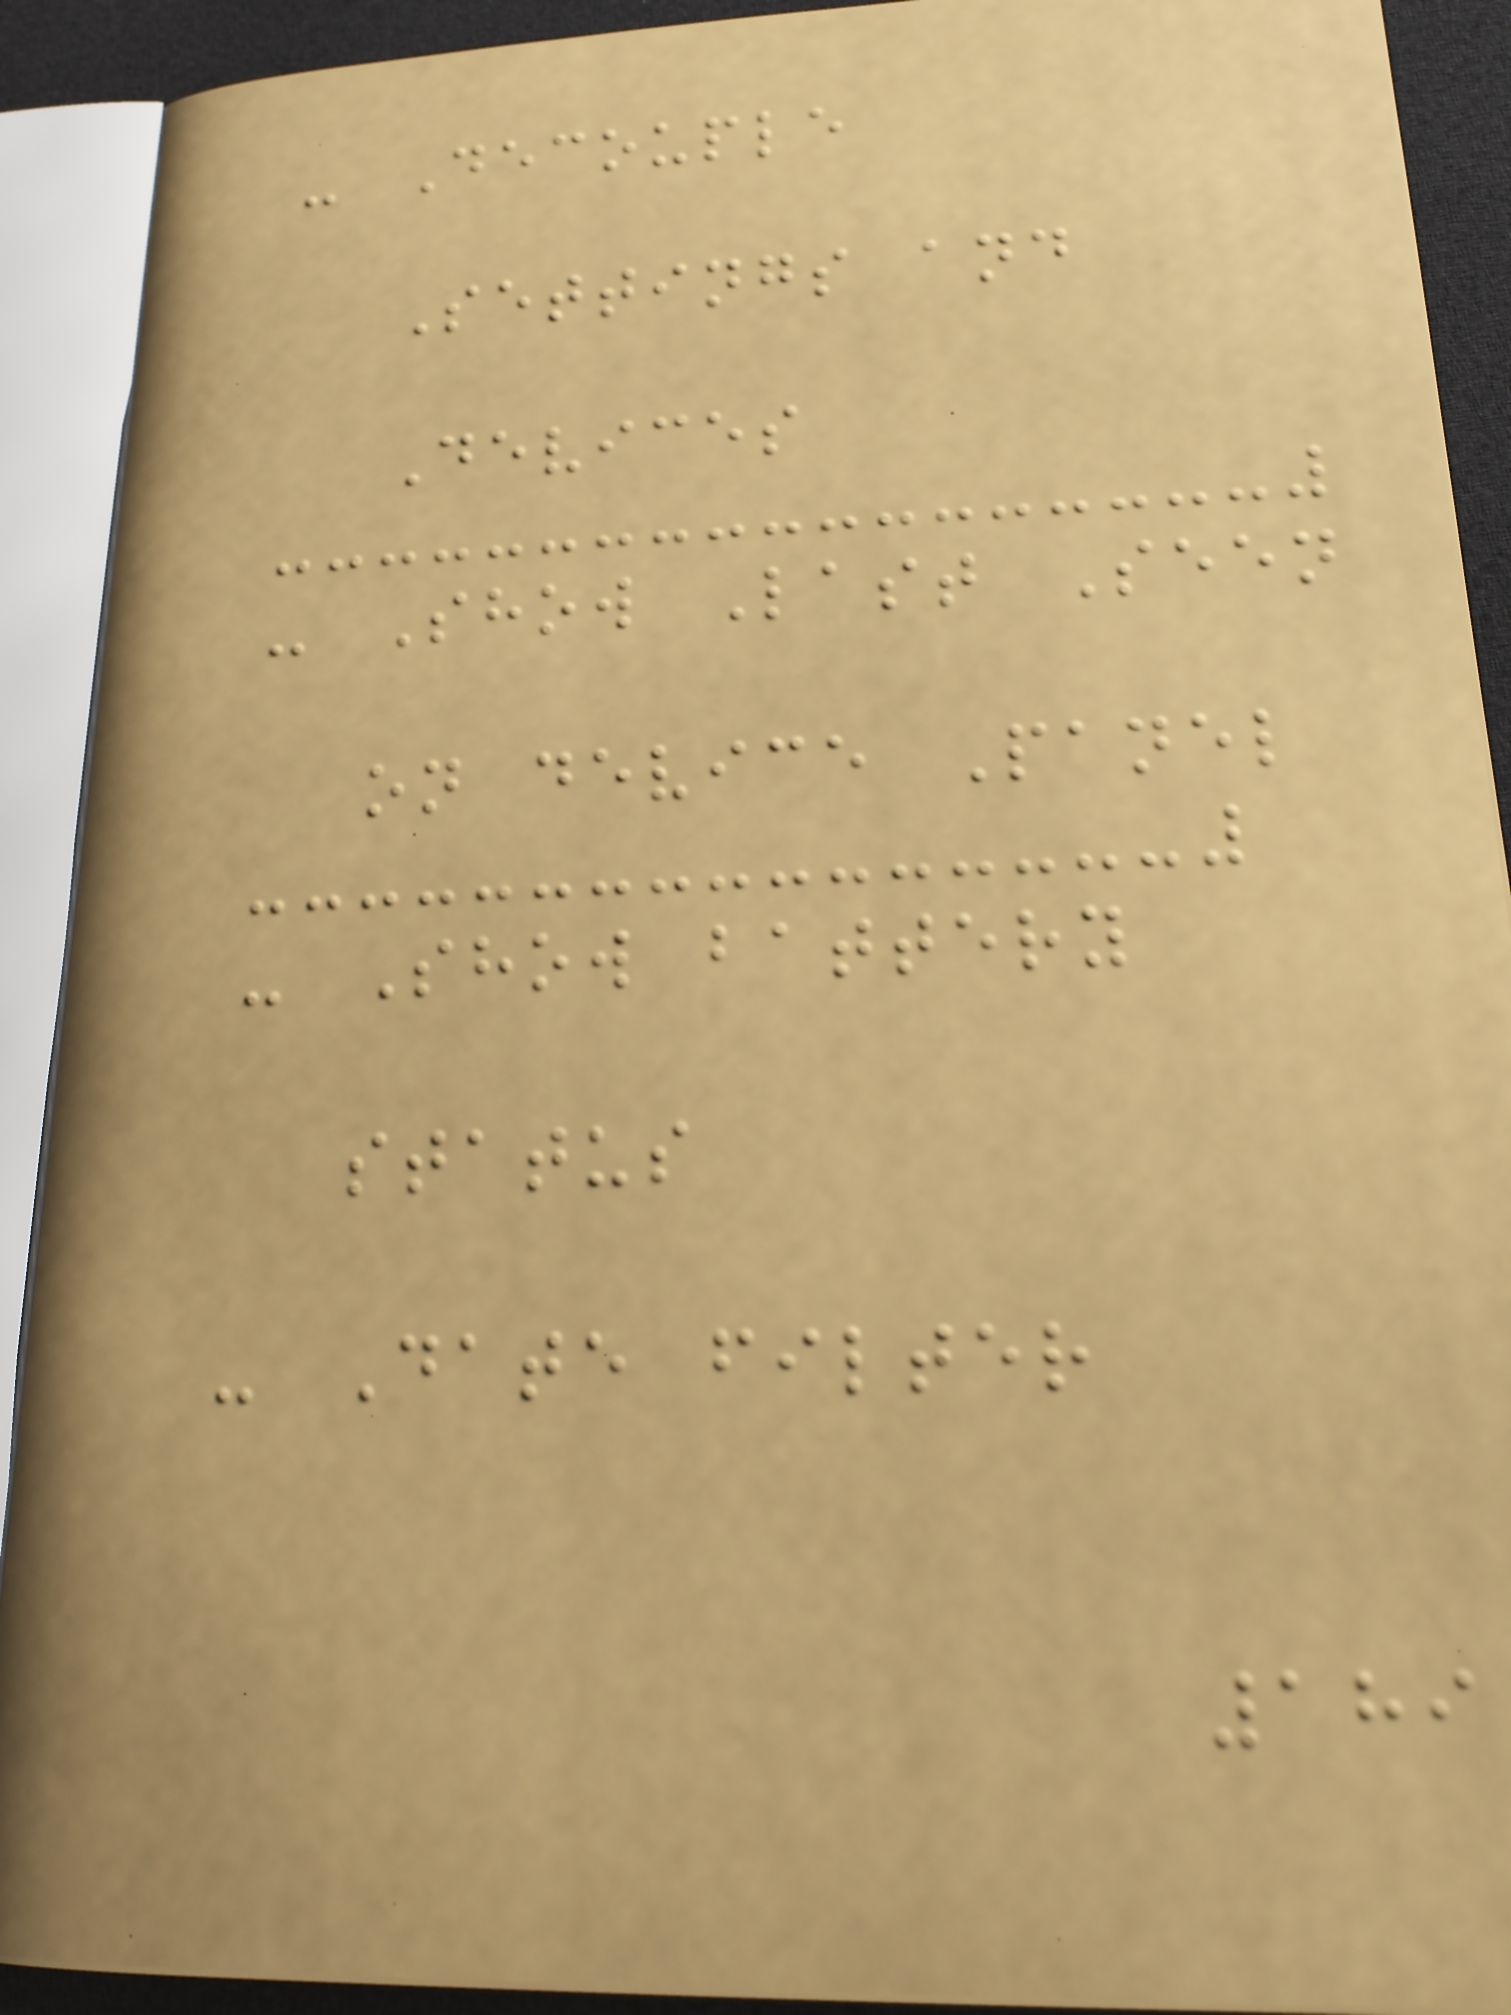- Decouple
Settings and
Devices
- Show Last Seen
on device Panel
- Show battery
status
- Date filter
189
